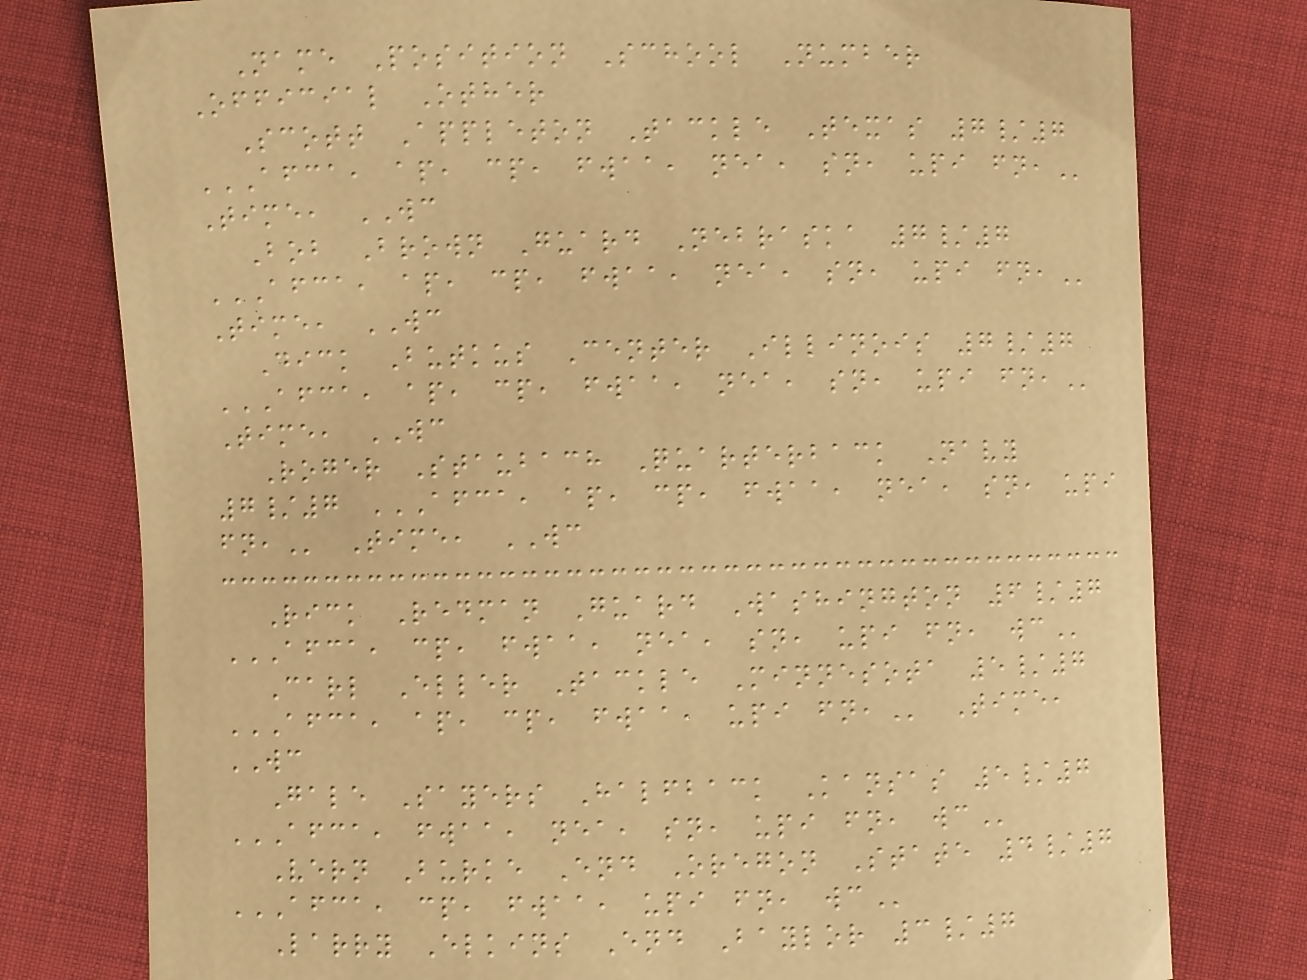Name Position School Number
Official Other
Scott Appleton Tackle Texas 7/7
AFCA, AP, CP, FWAA, NEA, SN, UPI FN,
Time, WC
Bob Brown Guard Nebraska 7/7
AFCA, AP, CP, FWAA, NEA, SN, UPI FN,
Time, WC
Dick Butkus Center Illinois 7/7
AFCA, AP, CP, FWAA, NEA, SN, UPI FN,
Time, WC
Roger Staubach Quarterback Navy
7/7 AFCA, AP, CP, FWAA, NEA, SN, UPI
FN, Time, WC
Rick Redman Guard Washington 6/7
AFCA, CP, FWAA, NEA, SN, UPI FN, WC
Carl Eller Tackle Minnesota 5/7
AFCA, AP, CP, FWAA, UPI FN, Time,
WC
Gale Sayers Halfback Kansas 5/7
AFCA, FWAA, NEA, SN, UPI FN, WC
Vern Burke End Oregon State 4/7
AFCA, CP, FWAA, UPI FN, WC
Larry Elkins End Baylor 3/7
